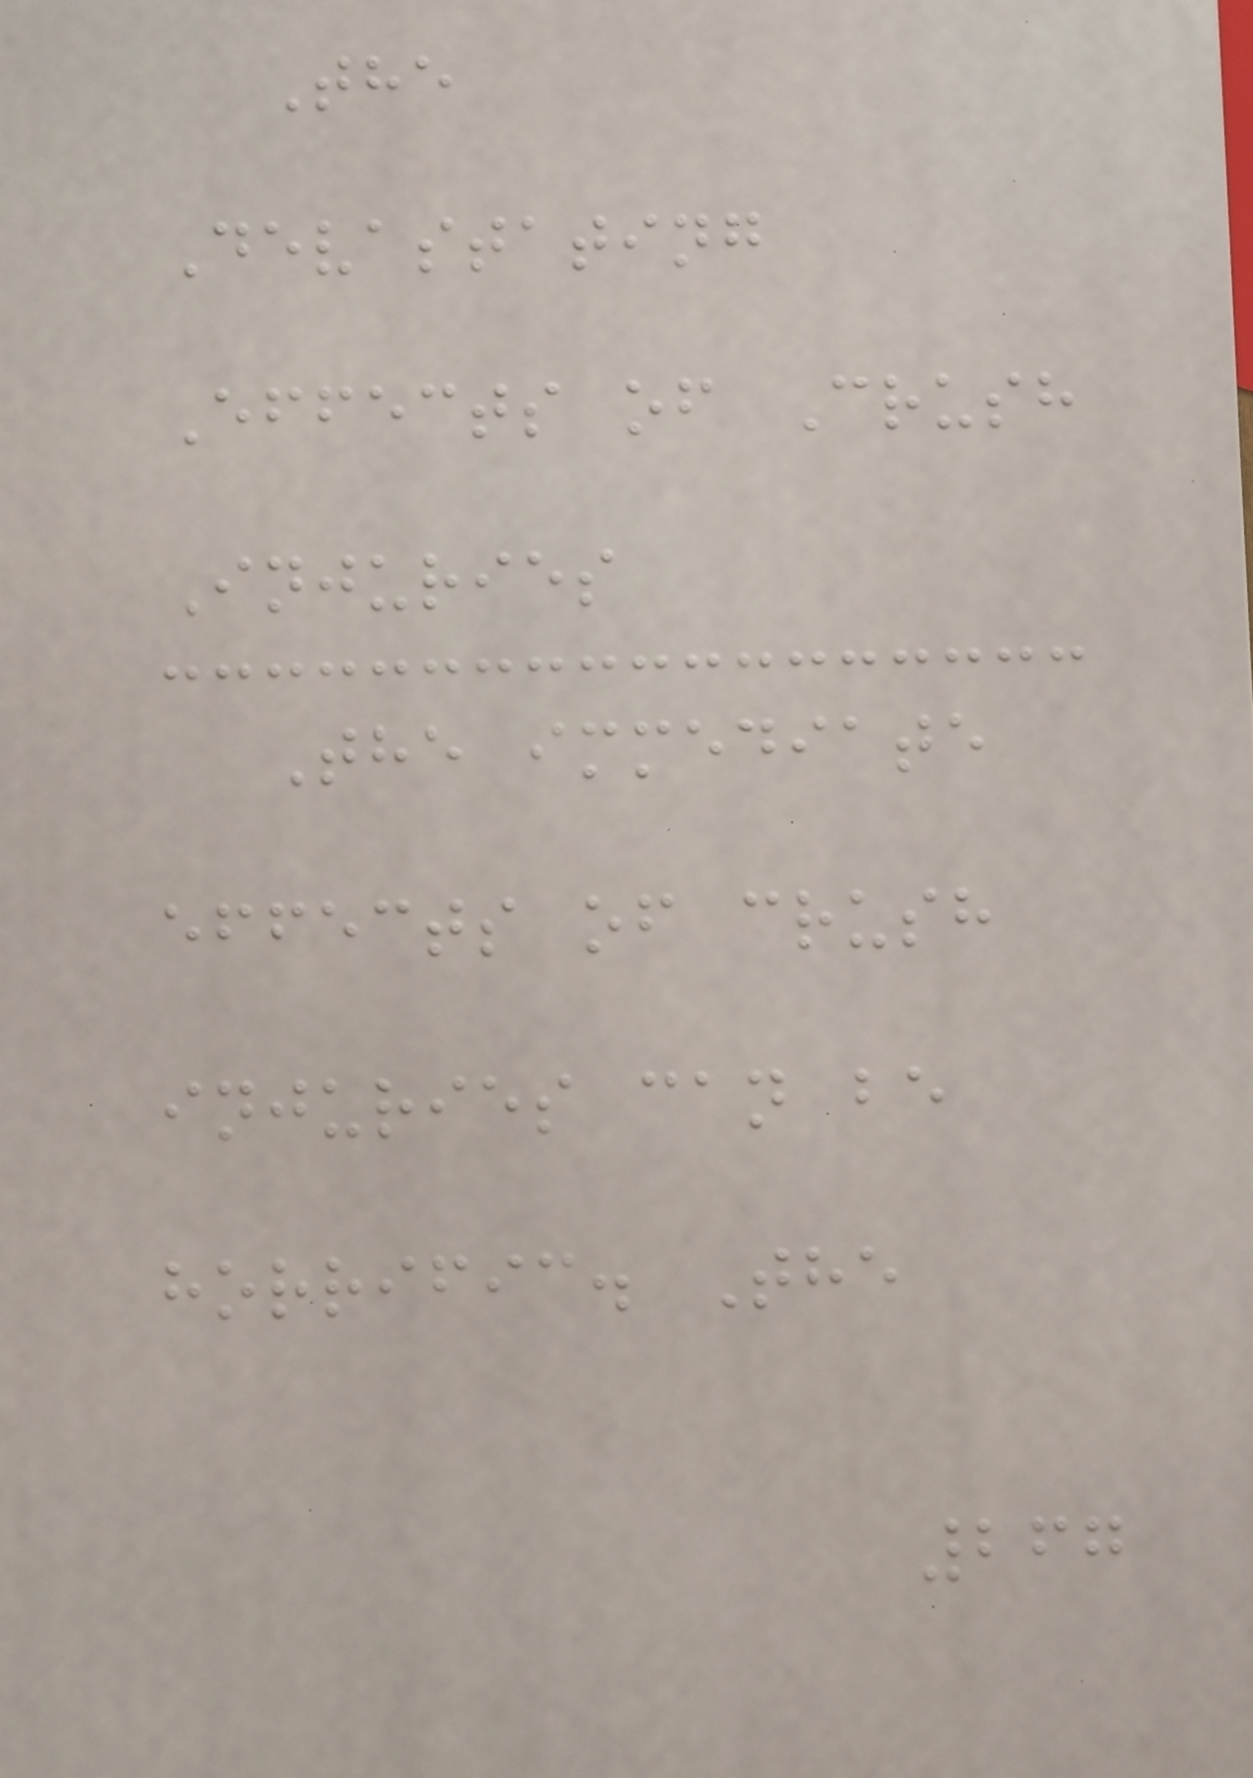The
Devastating
Effects of Crush
Injuries
The immediate
effects of crush
injuries can be
horrific. The
267
